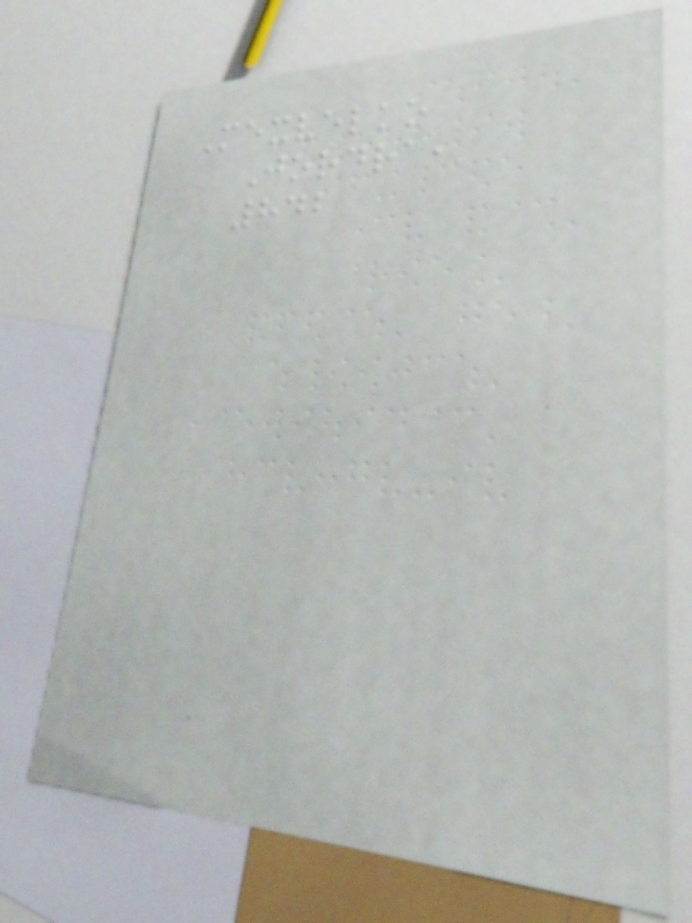Mexvelko
Jordra,
842
